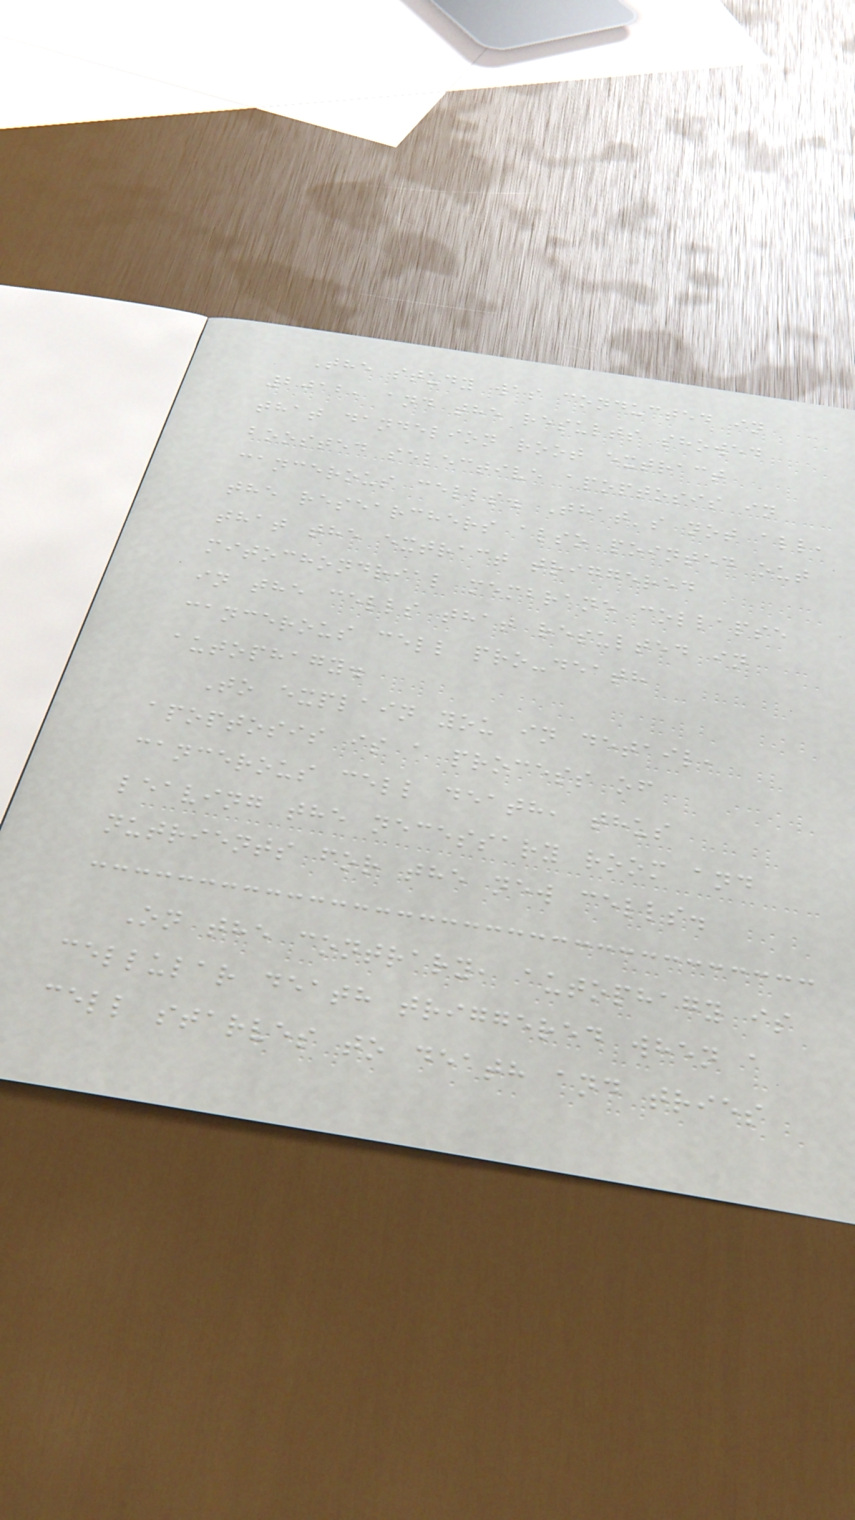The study was conducted in
2012, and the results showed
that dandelion root extract
boosted selective apoptosis in
cancerous cells. That's not all,
the researchers also pointed out
that the extract triggered
mitochondrial membrane collapse
in the cells that resulted in
cancerous cell pro-death
autophagy.
To explain you in detail,
apoptosis is a process of
cancerous cell death, thus
leaving the necessary room and
nutrients for the new cells.
On the contrary, autophagy is
cellular death triggered when a
cell starves to death and tries
